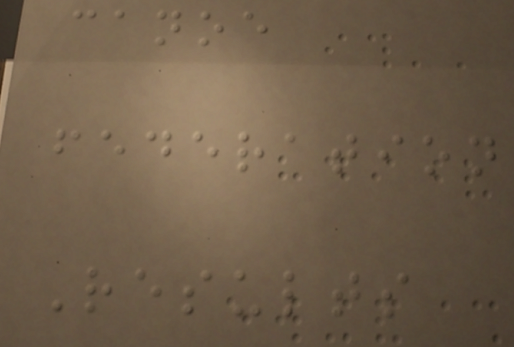canoe
federation
Results
